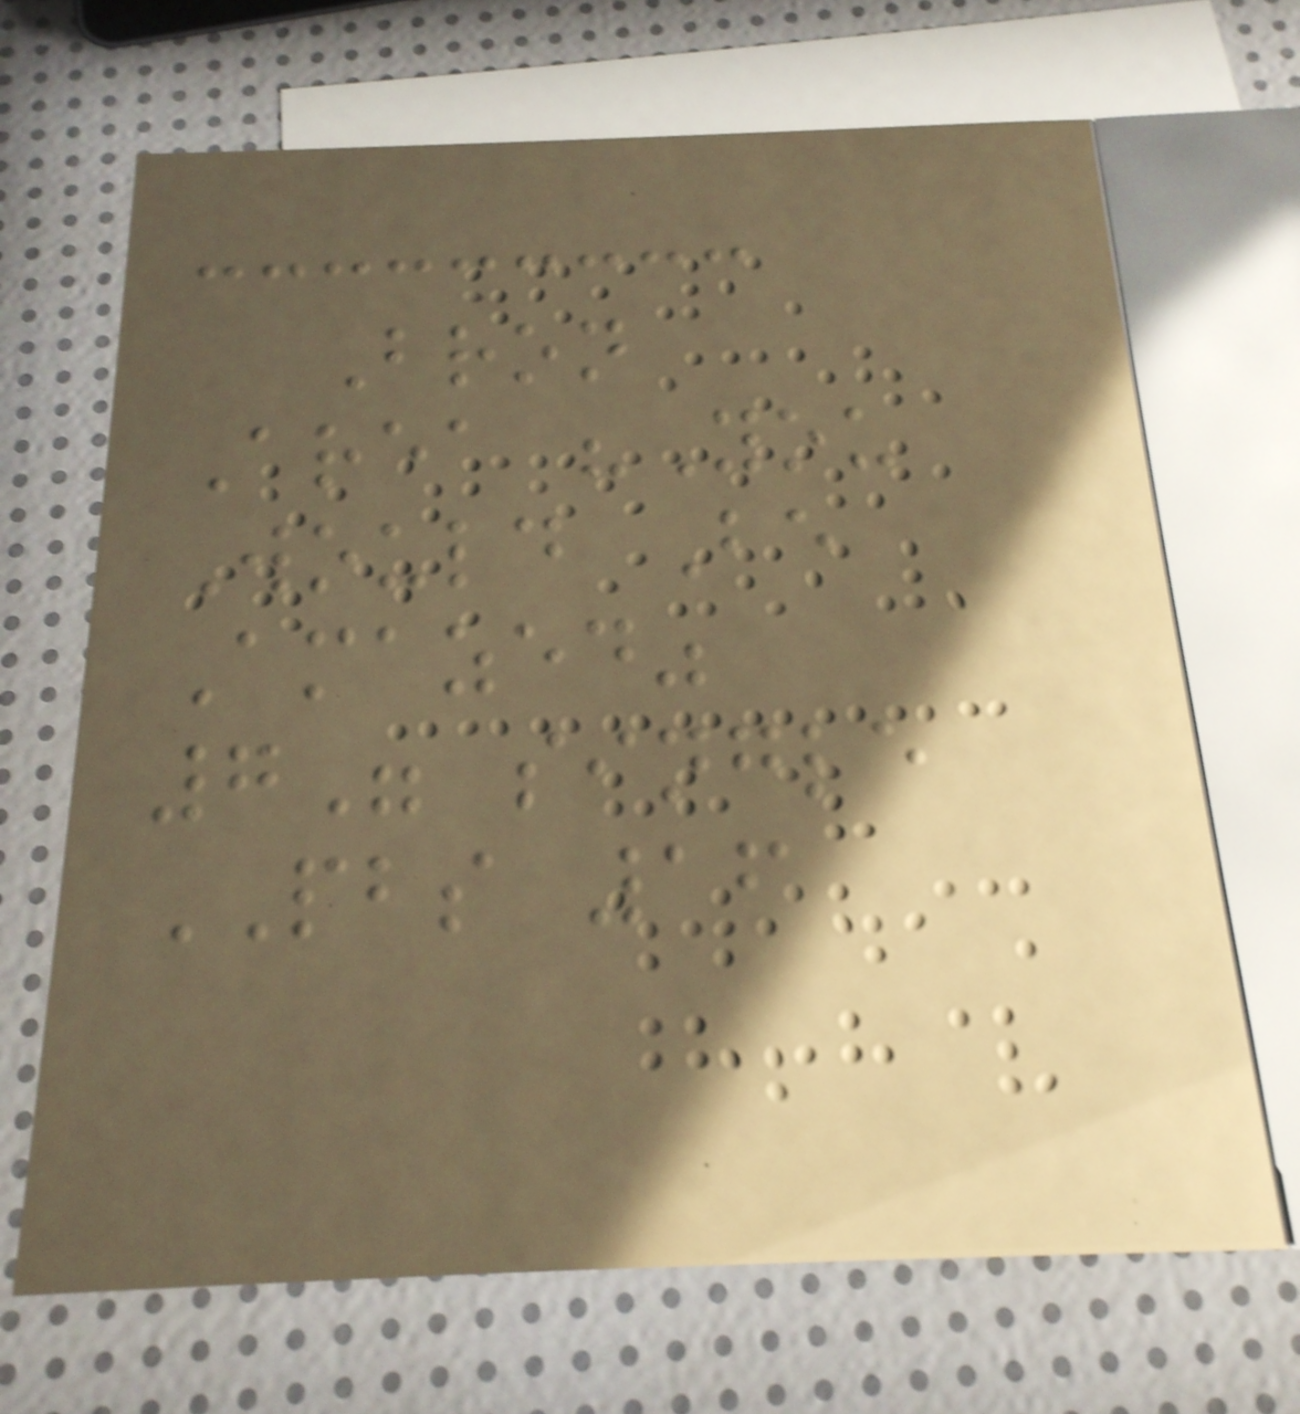Bron
Area "You
Would Be
Amazed"
7" single
PBS 16
